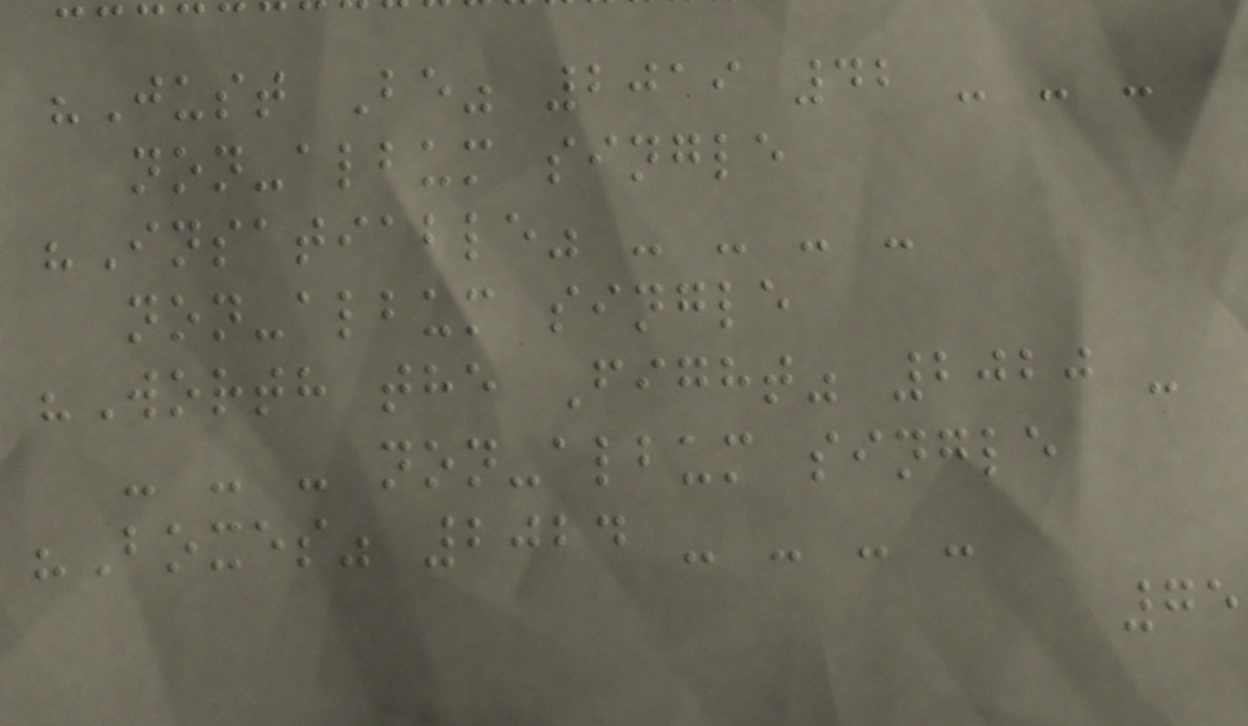"Just Be" 2019 42 - - -
non-album single
"Insatiable" - - - -
non-album single
"Worth the Fight" 2020 -
- - - non-album single
"Boxes" 2024 - - - -
75
